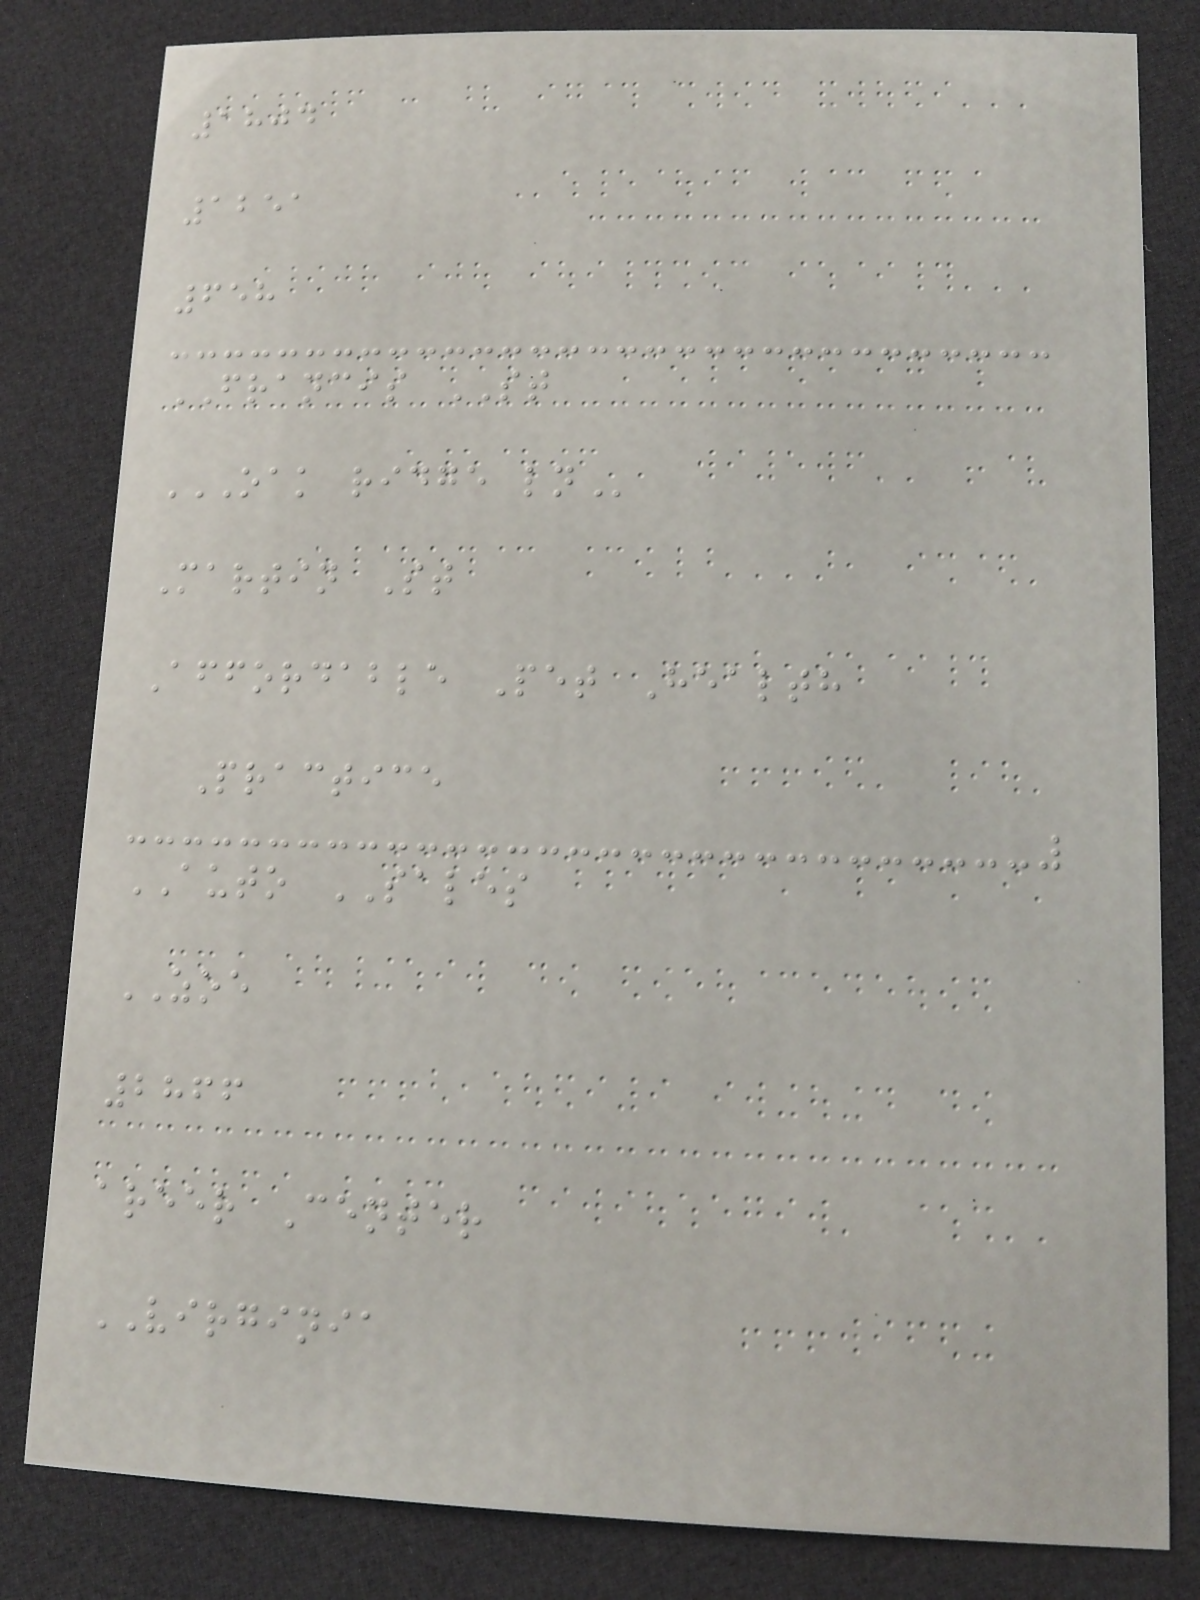1804
1251
658
FRANCIS ST
OAK RIDGE LN
Martin St
Affordable Pet Health
Practice
AUTO SALES
ZOE
2866
areer Center
VIRGINIA
